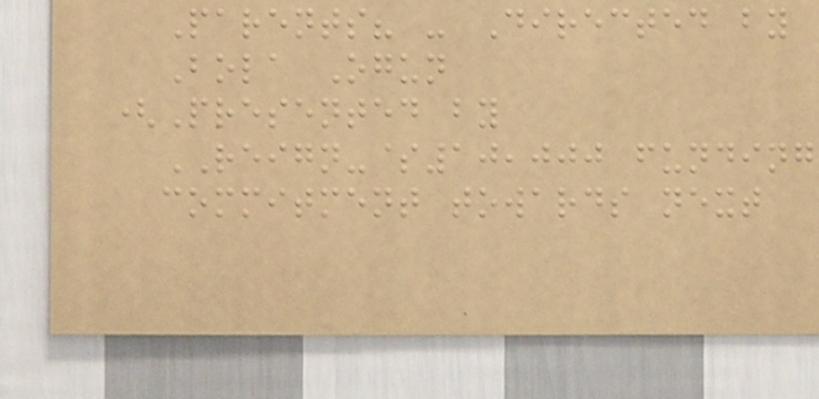Parents? - Directed by
Bola Ogun
(Presented by
REIGN-$10,000 funding
commitment towards next
